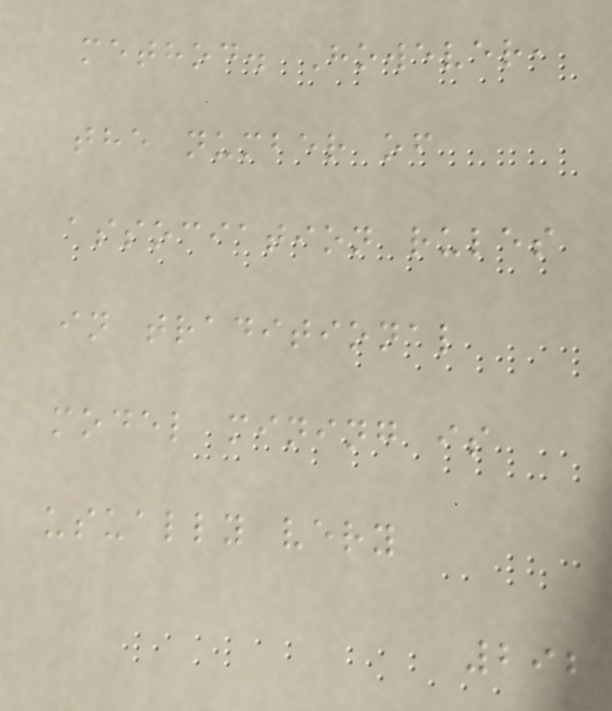method. However,
the number of
association rules
in traditional
model mining is
usually very
292
